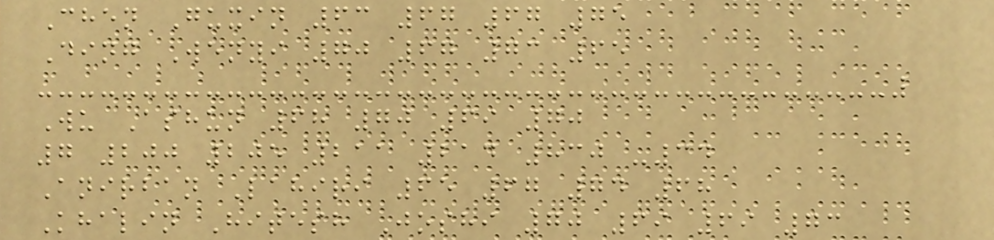Chen Guxin 63 67 67 75
Ding Wenyi 70 67 73 65
Wu Ashun 68 70 69 70
7 200 205 211 214 830 -34
Anirban Lahiri 65 67 74 68
Khalin Hitesh Joshi 70 69 69 73
